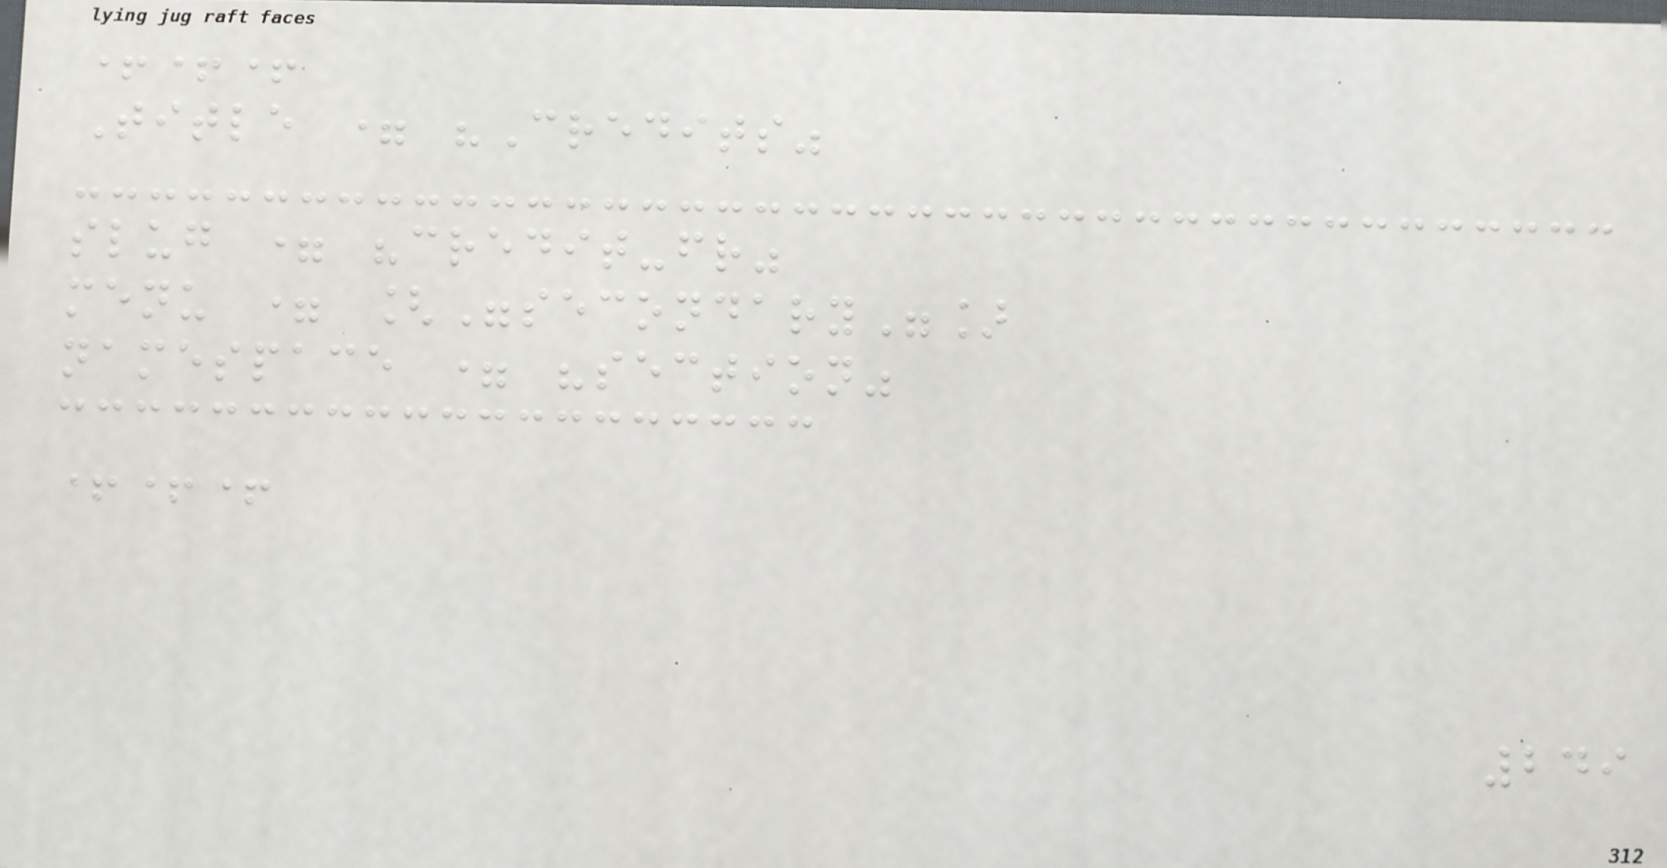+++
Title = "Credits"
slug = "credit-fr"
menu = ["secondary"]
namespace = "section"
+++
249
